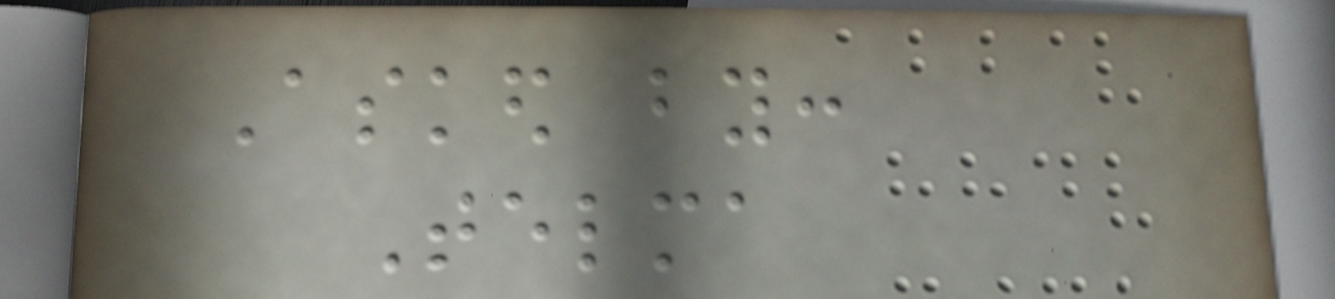Asked by:
Telma
